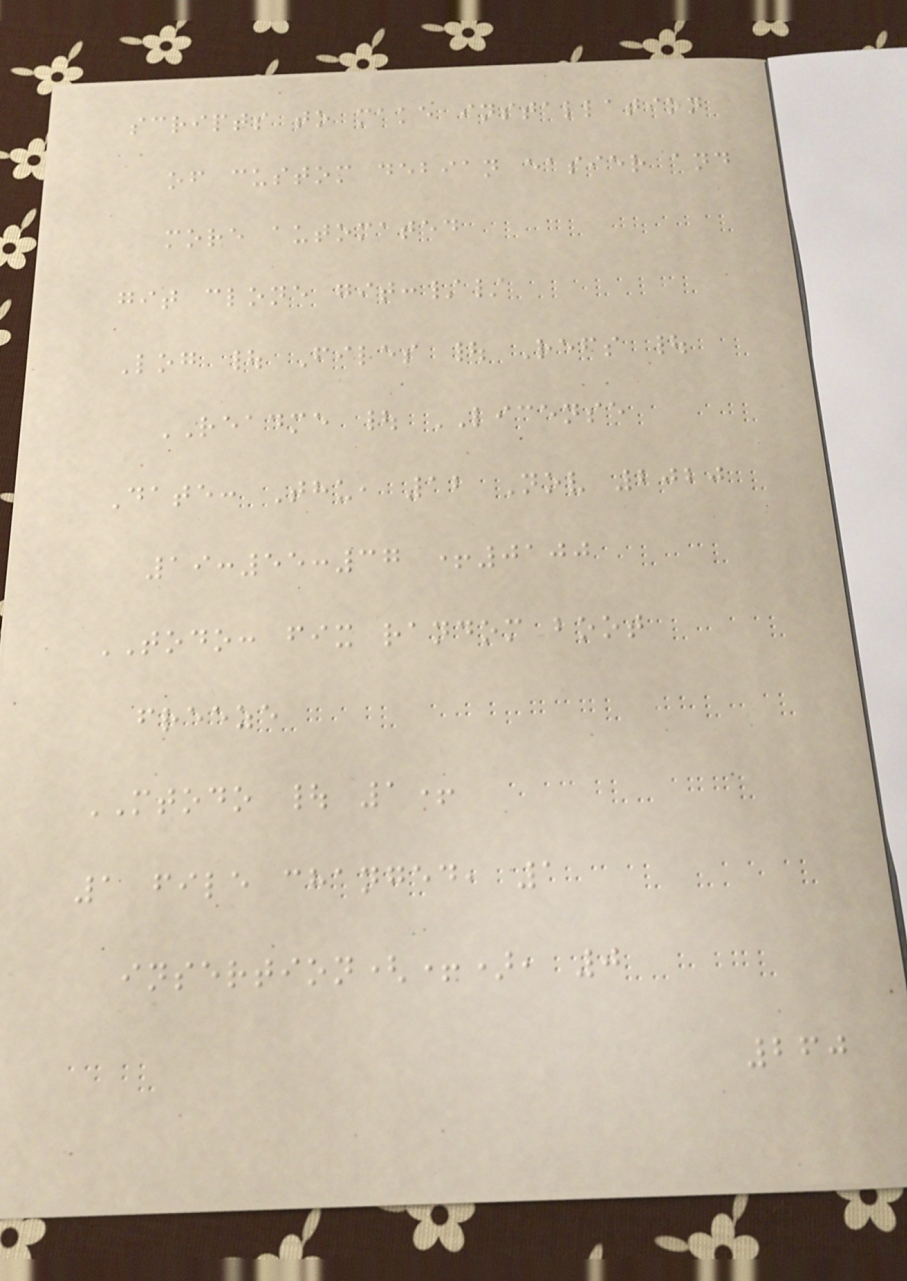scripts to make installation
of custom debian easier and
more automated
git clone git://
Log | Files | Refs |
README | LICENSE
Date: Thu, 12 Nov 2020
19:55:37 +0100
TODO: fix random boot
freeze
MTODO | 1+
1 file changed, 1
insertion(+), 0
260
